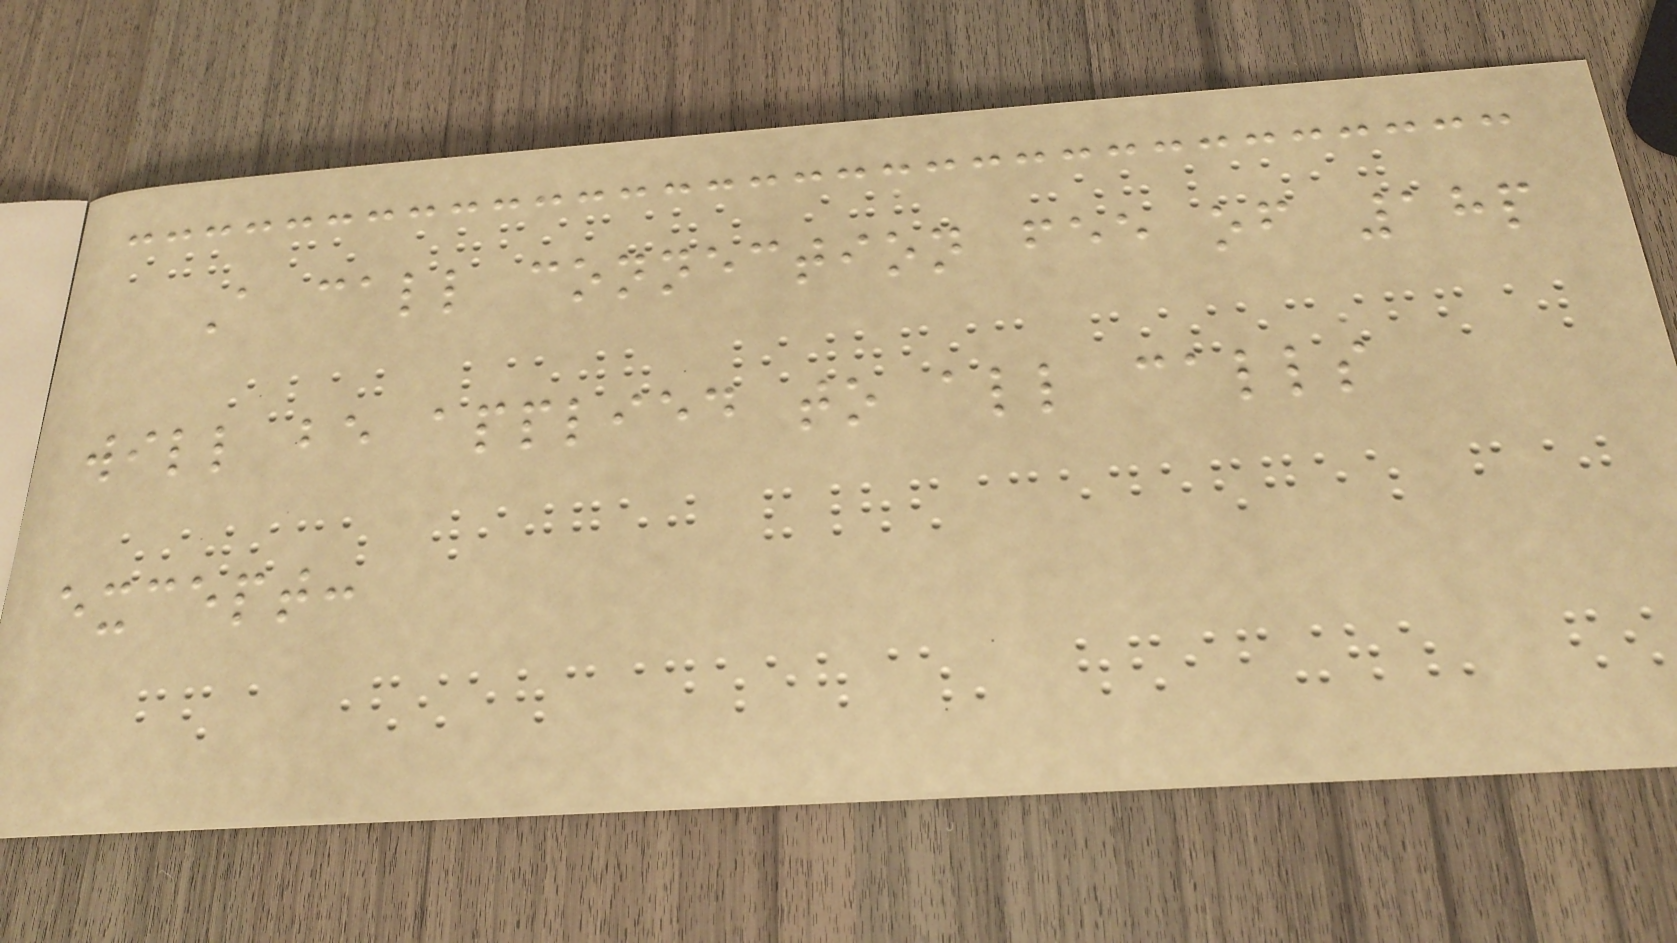A call connection fee of 18p
will be applied to all calls
except:
